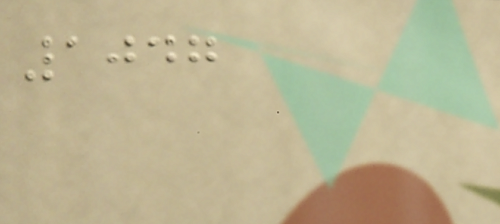1047
